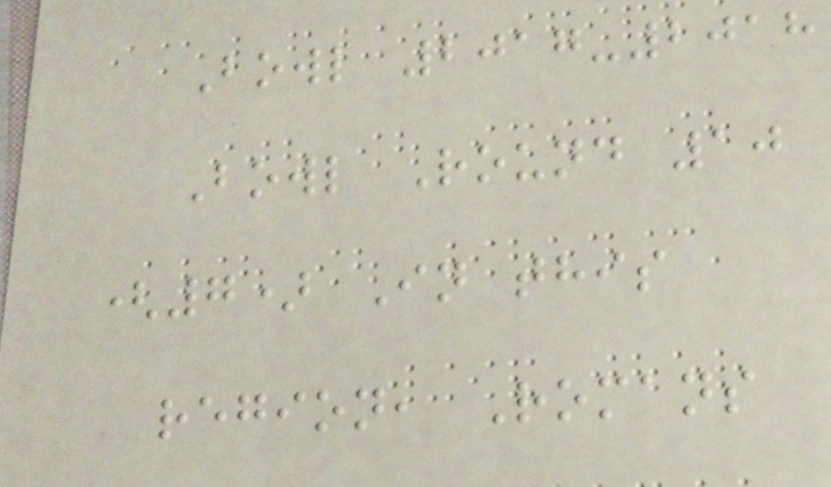Bowl 2017-2018
Bowl Round 10
(7) In this
region, Romans
